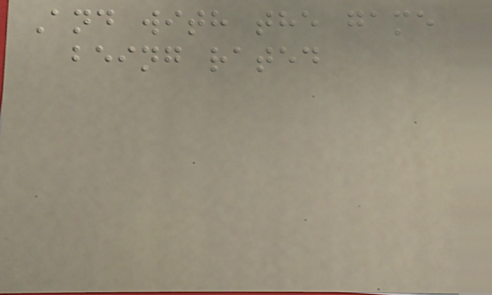And with the game
being rated
